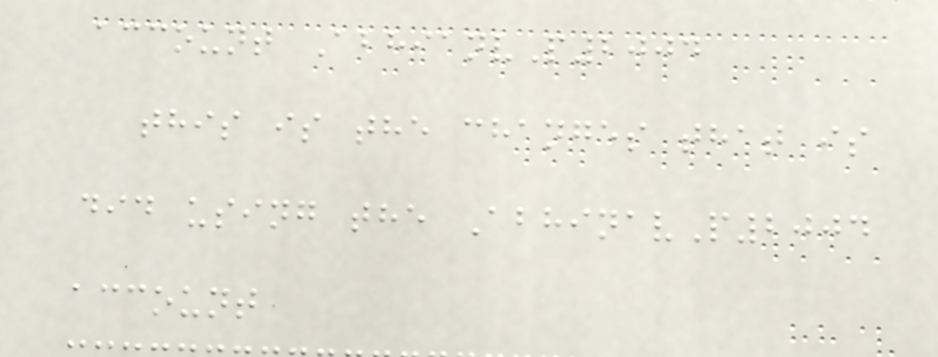account AbhianvP2004
this is the changes that is
did using the AbhinavP2004
account
